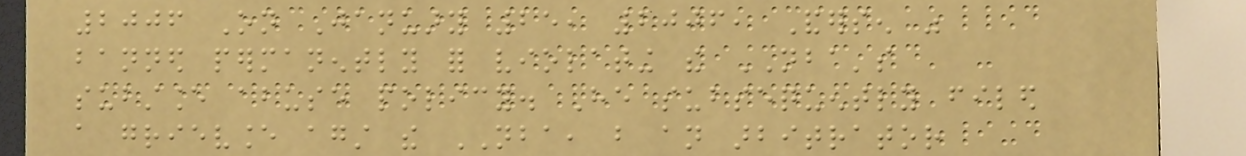2006 On January 25, 2006, Andersen was
banned permanently for violating the NBA's
substance abuse policy. He subsequently filed
a grievance against the NBA, but an arbitrator
